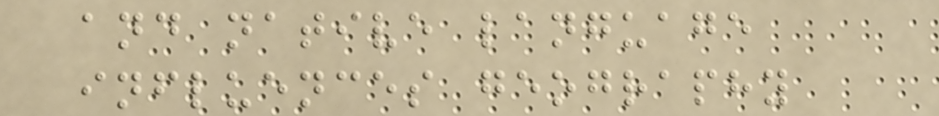and native language
influences geography
